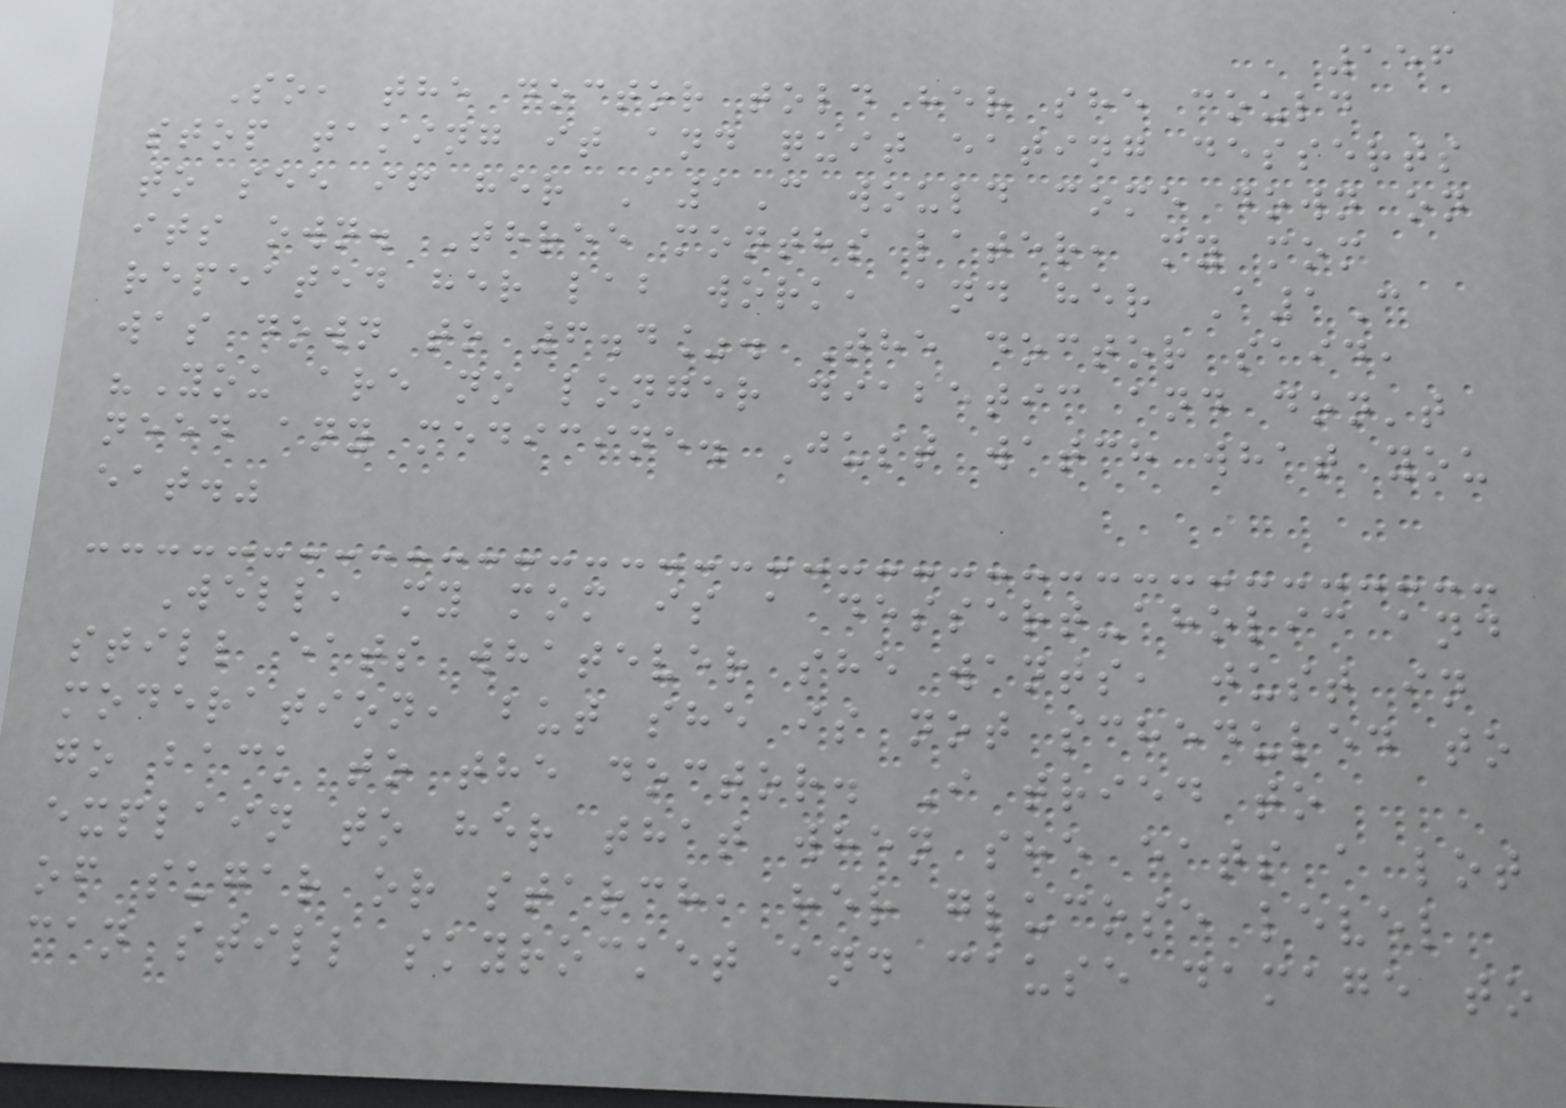156
So, the doctor told her she could
stop taking it and quit eating desserts
to see if her A1C would come down on
its own. Three months later, my mom
repeated her lab work, and her A1C
was down to 6.4%. The doctor said,
"You are no longer diabetic and don't
need any medicine. Just watch what you
eat."
Well, my mom is a dessert-aholic and
still eats whatever she wants, just in
moderation, but she is not scheduled to
go back to the doctor. I tried to
explain to her that when she eats a lot
of sugar or starch, her glucose level
can still skyrocket and cause damage to
